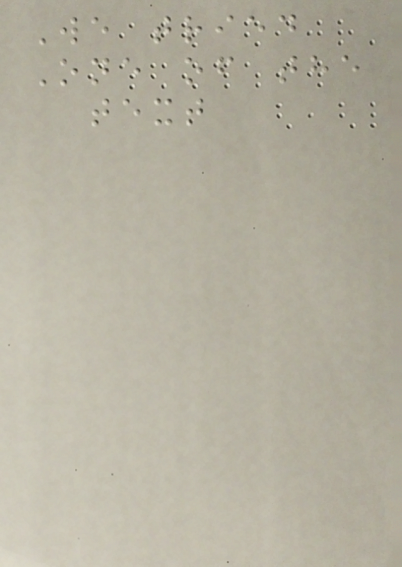We tried
One of the
text
